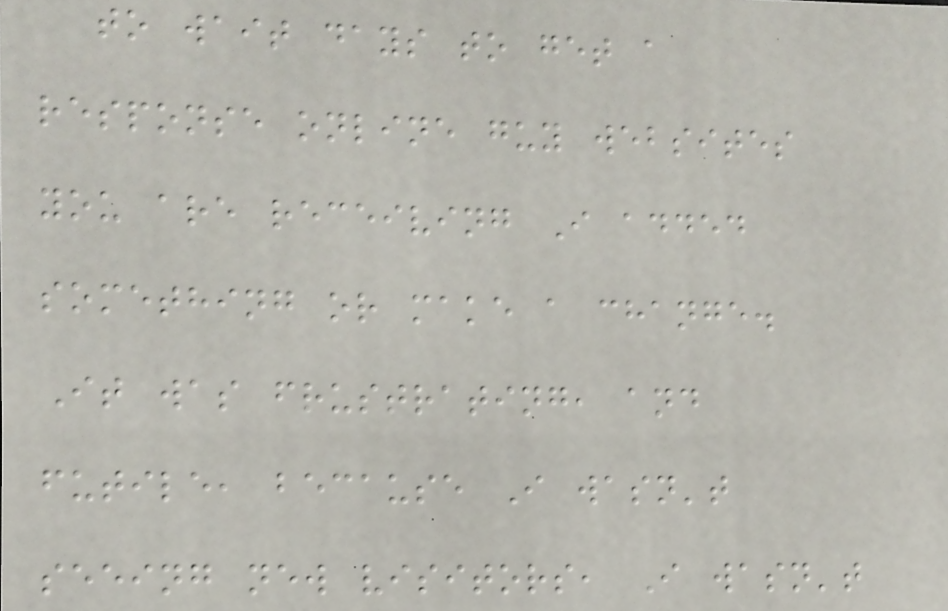to wait days to get a
response online guy websites
you are receiving I added
something or make a change.
It was frustrating, and
futile, because I wasn't
seeing new visitors, I wasn't
